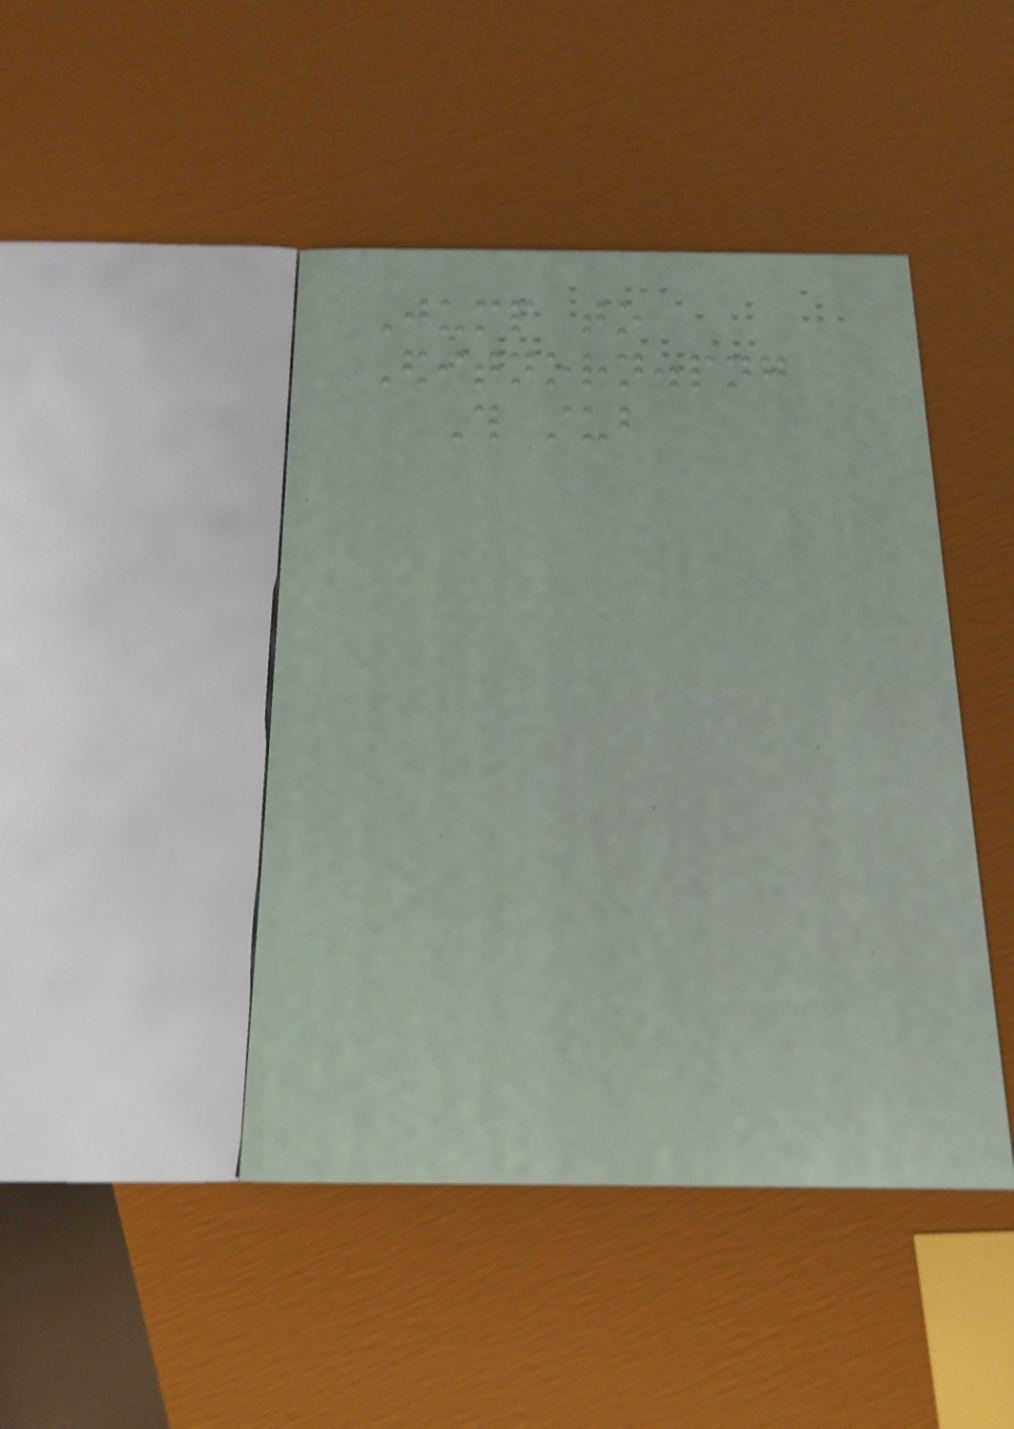Jump to
Editnorn.png
This stub
